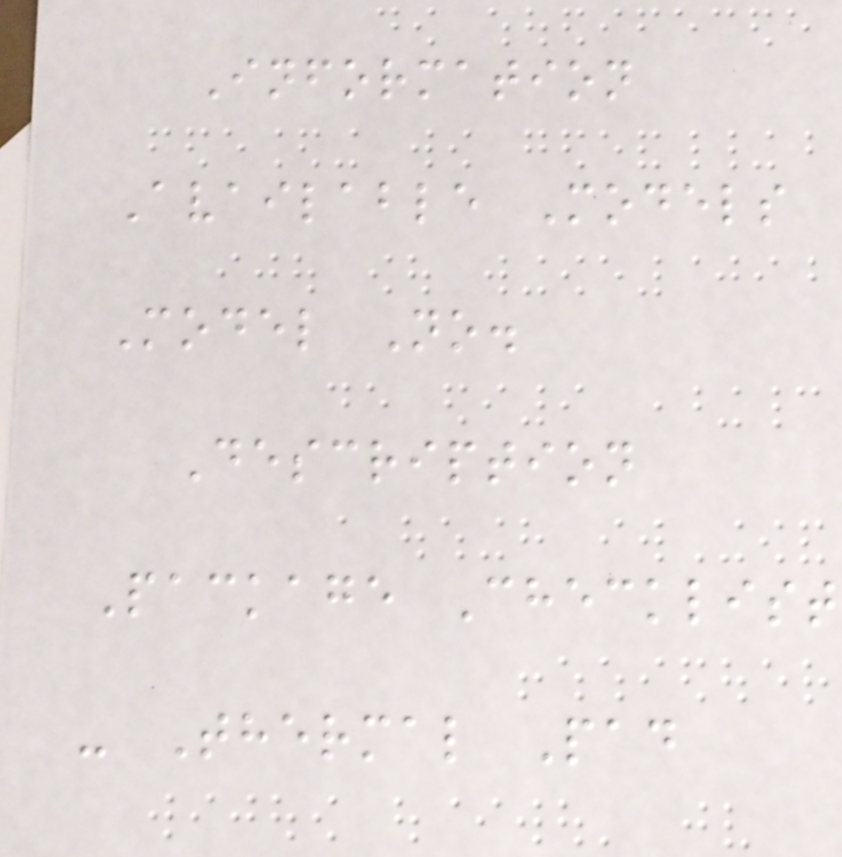Information
Available Models
Model No.
Description
Package Checklist
- Thermal Pad
